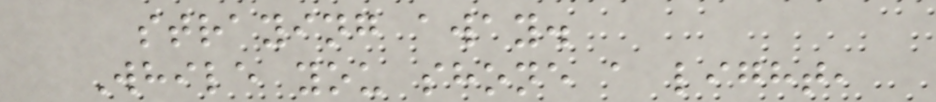straying away.
While you shone a light,
